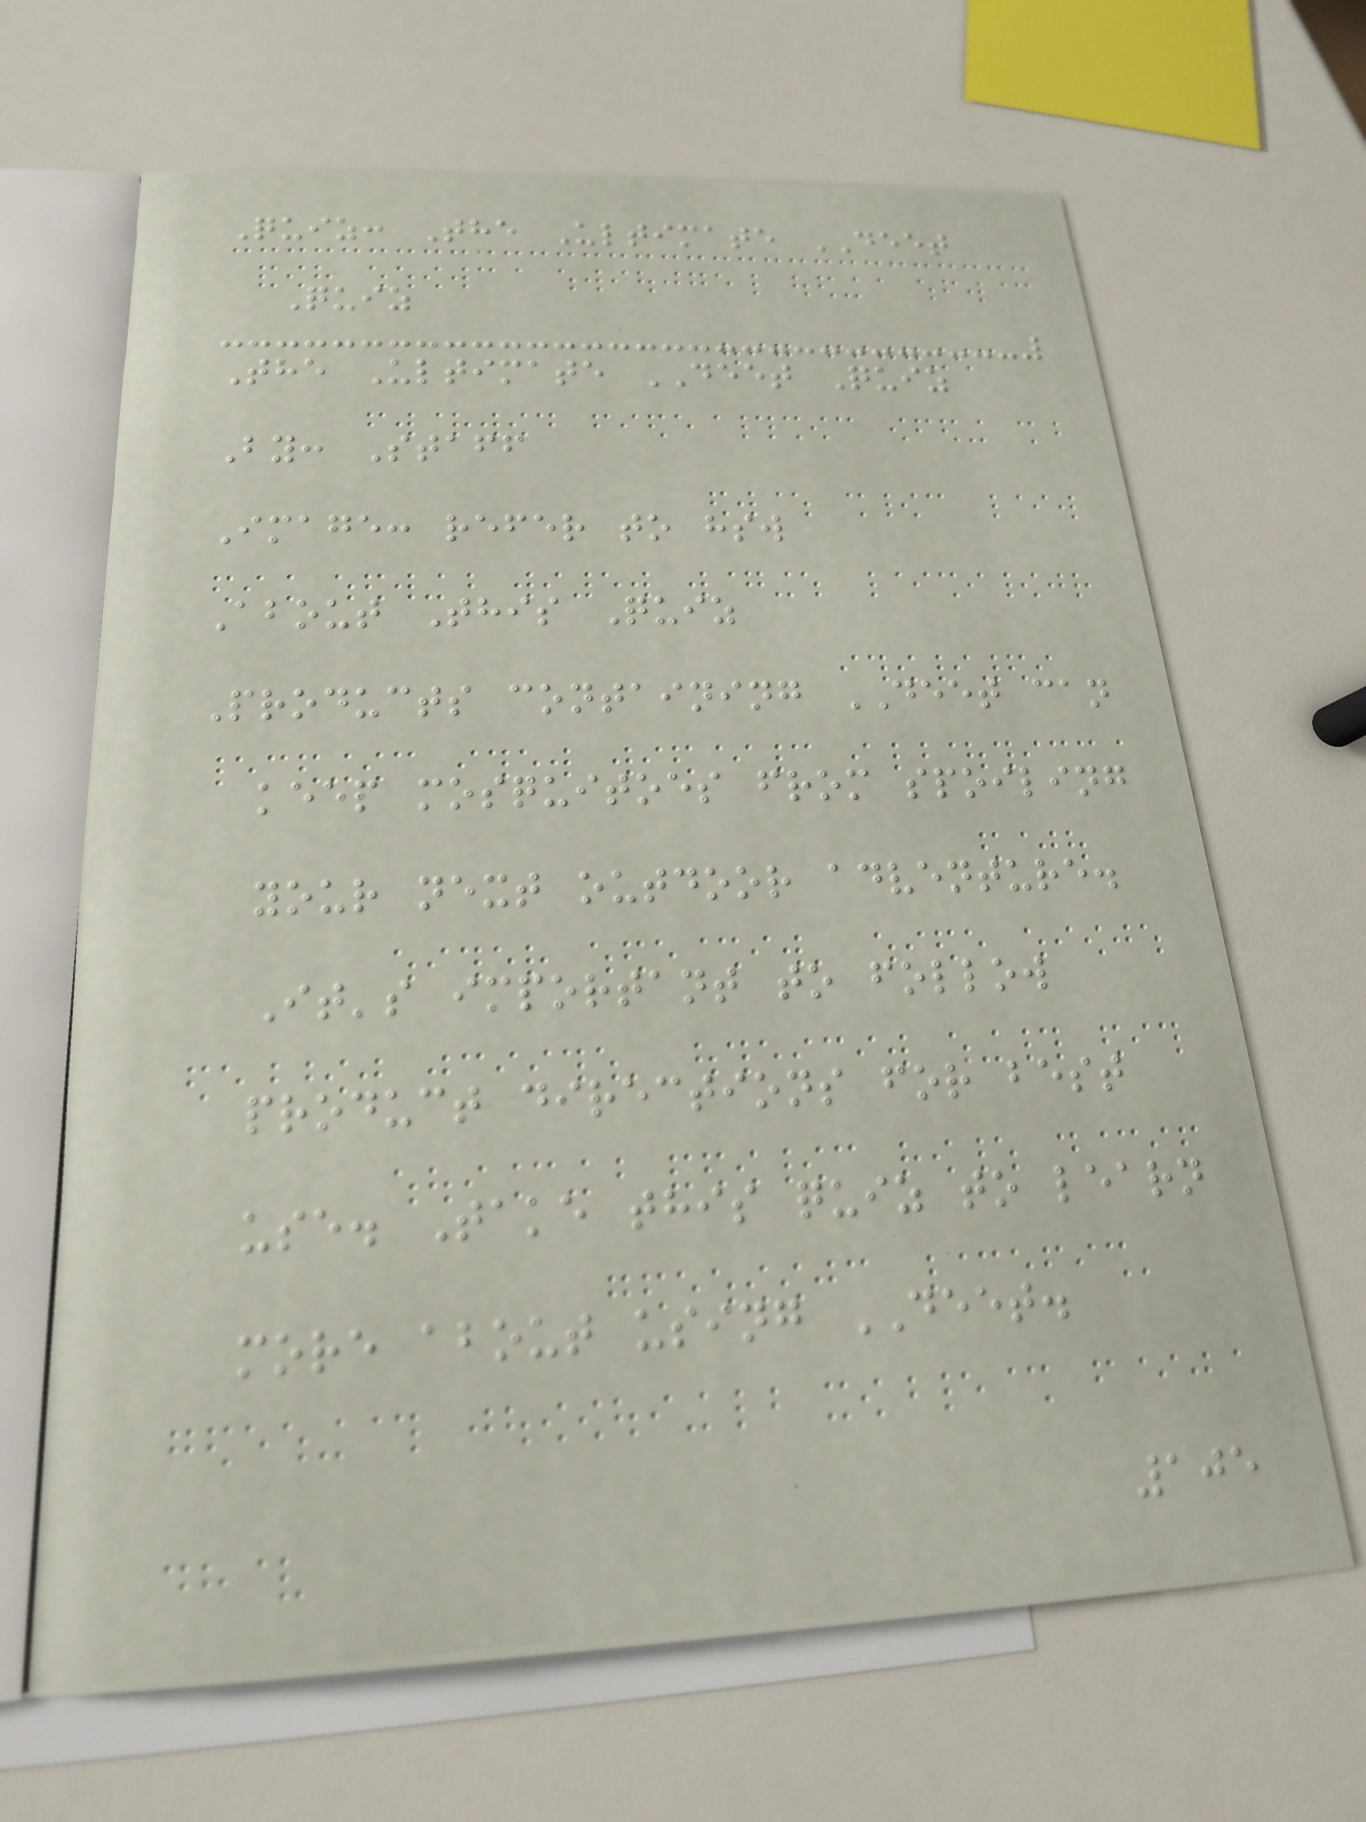Quiz: The Ultimate DEET
Quiz
The Ultimate DEET Quiz
By: Staff
Image: refer to hsw
About This Quiz
Products containing DEET can
keep mosquitoes from spoiling
your next outdoor adventure.
It's important to follow
product directions for best
use. Take this quiz to learn
more about using DEET.
105
